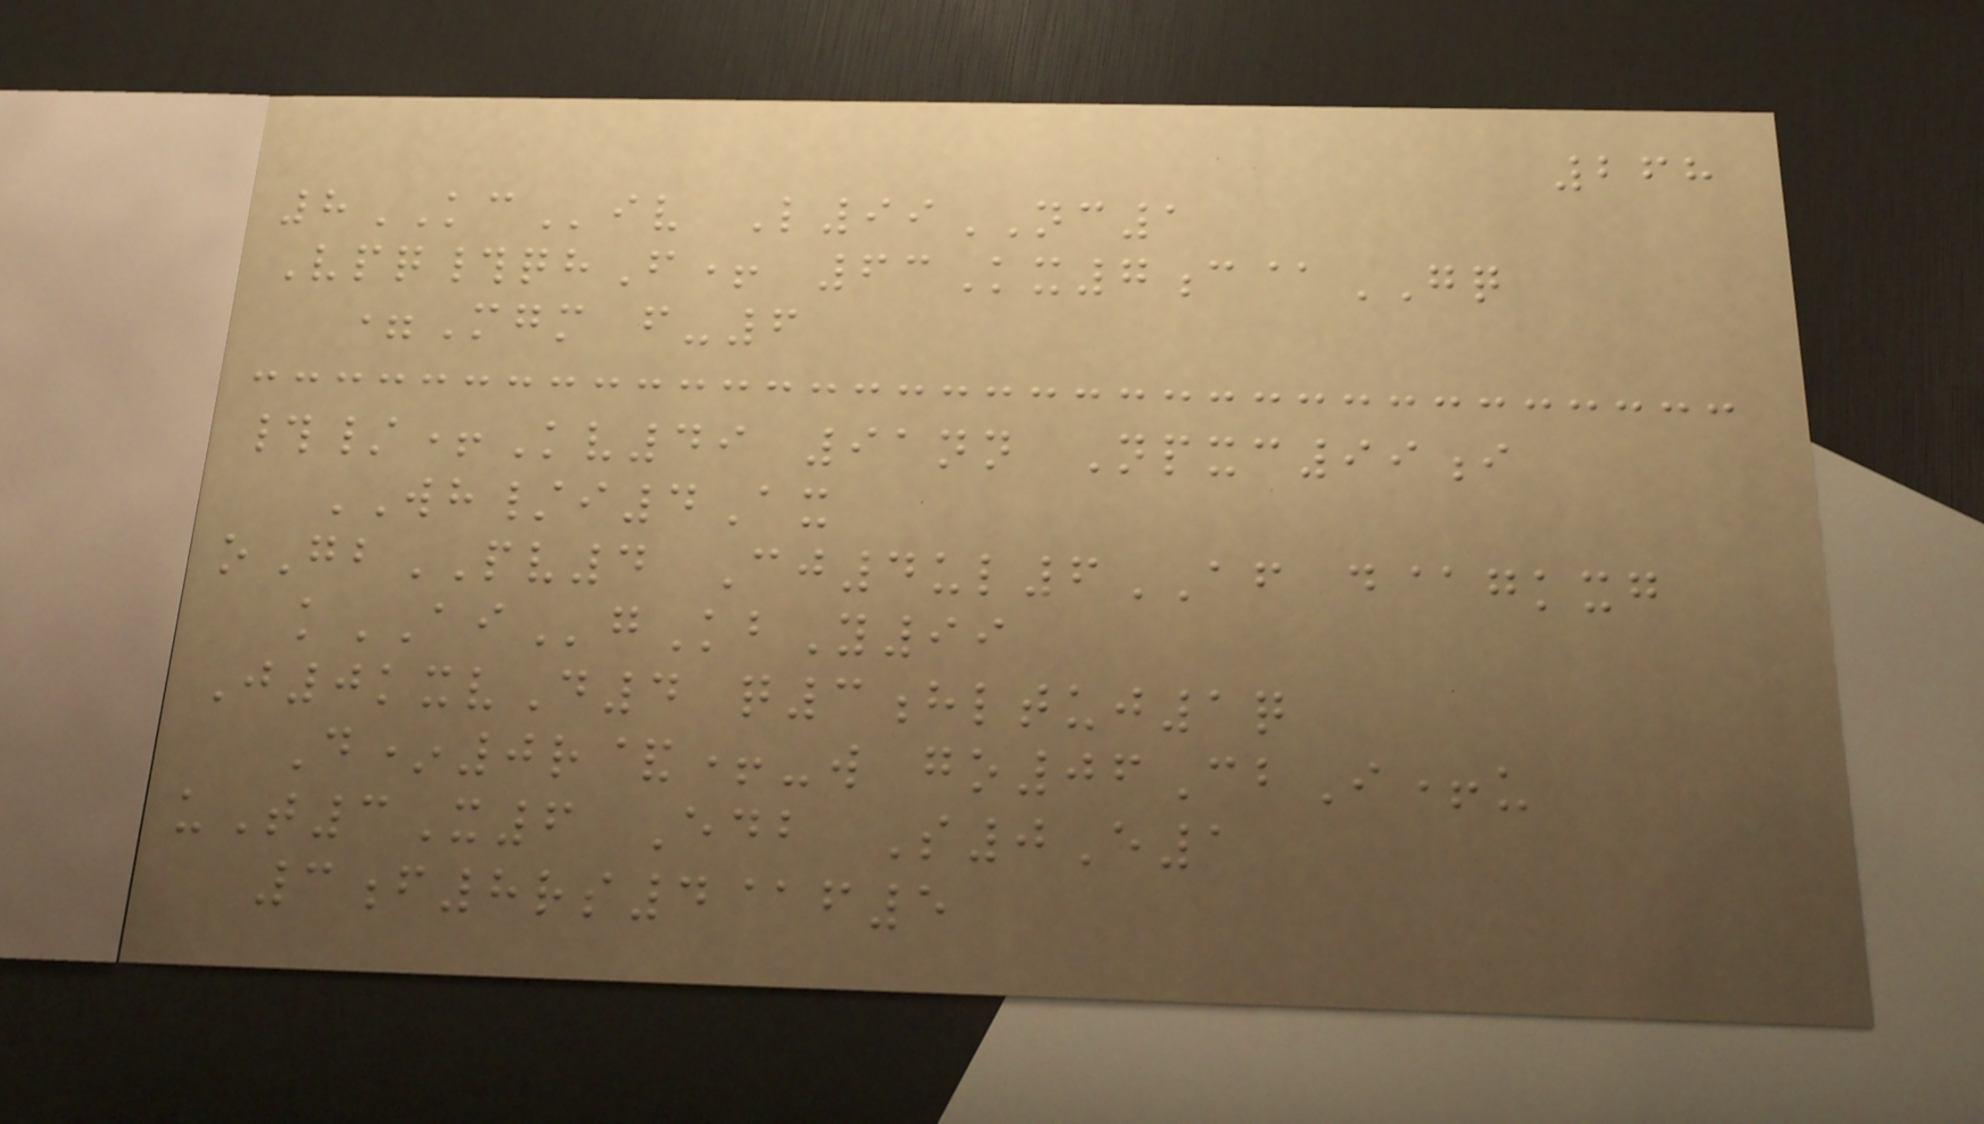268
8KCiv L99NC1
Vpq#qhF+ 63Kx7c@GQ
=Mgm f-6
#/+Kv49 91nn Npxc99i
WH/i4Ax
oGbPV4 Cj4ul6AF d@gkxg
kAIgKbY99
J0kxvD4 q3hltuj1q
D*0r&+-w go06CbI+u
uT3X6 Edb S0E1
3f8rs4@f5
